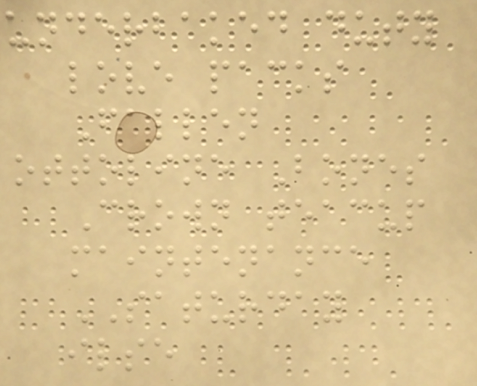underbaked duty
love packs
Fallen
ottoline Bones
Crown teacup
maintenance
SATURDAY
ilse
